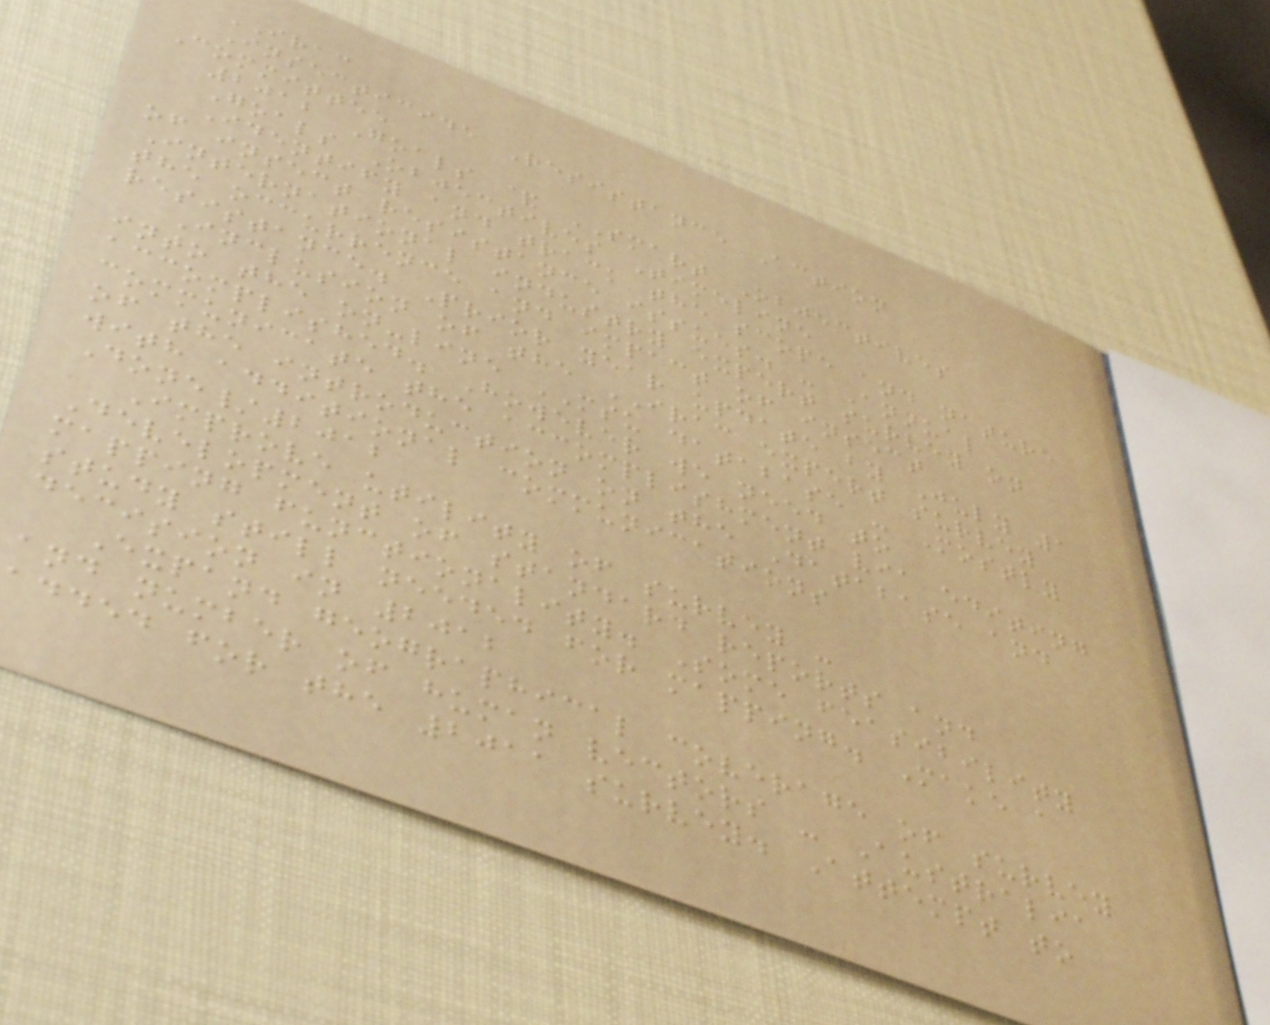IRAC
Insecticide Resistance Action
Committee
2012 Goals & SMART Objectives
Goals Objectives Timeline
Identify and track the scope and nature
of insect resistance issues. - Annual
International industry expert survey on
the occurrence and impact of insect
resistance. Prior year update by July 1
Inclusion of the IRAC expert survey
into the on-line MSU database - Mostly
accomplished. However we need to
communicate the accomplishment via editing
of the introduction on the Database and
with additional communications
Done/2012
Improve utility of survey -
Development of standard reports and
mapping functionality. Some feasibility
study still needed for mapping. Make a
decision in 2012
Expand geographical coverage of survey
and number of human vectors - Australia
added for the 2011 survey. Attempt to
